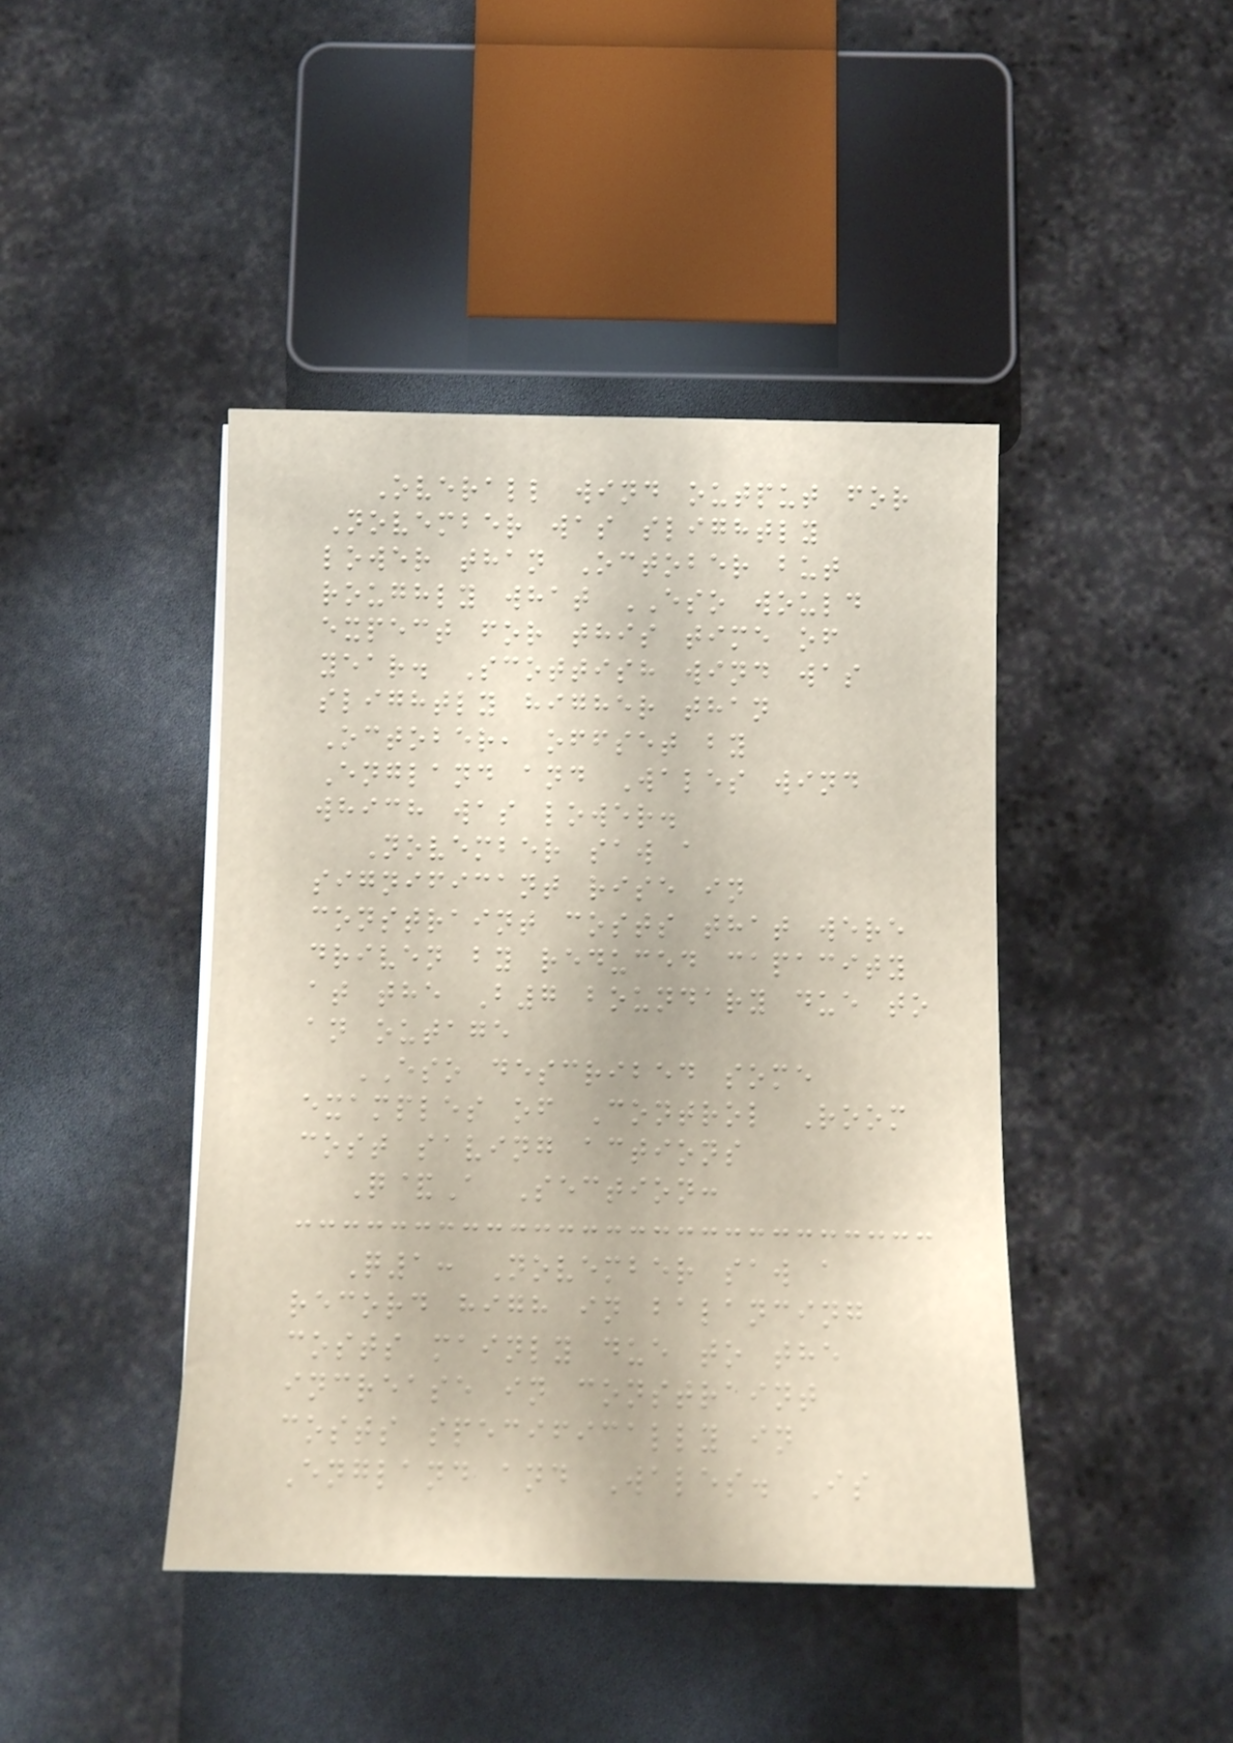Overall wind output for
November was slightly
lower than October but
roughly what ESO would
expect for this time of
year. Scottish wind was
slightly higher than
October, offset by
England and Wales wind
which was lower.
November saw a
significant rise in
constraint costs that were
driven by reduced capacity
at the B7 boundary due to
an outage
ESO described some
examples of Control Room
cost saving actions
Q&A Section:
Q1: November saw a
record high in balancing
costs mainly due to the
increase in constraint
costs specifically in
England and Wales. Is
